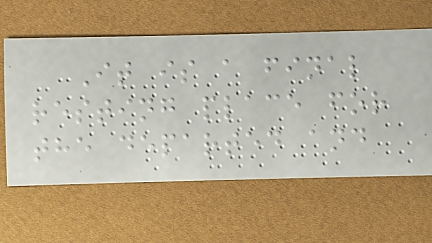It is a final
resting place for
the departed and
